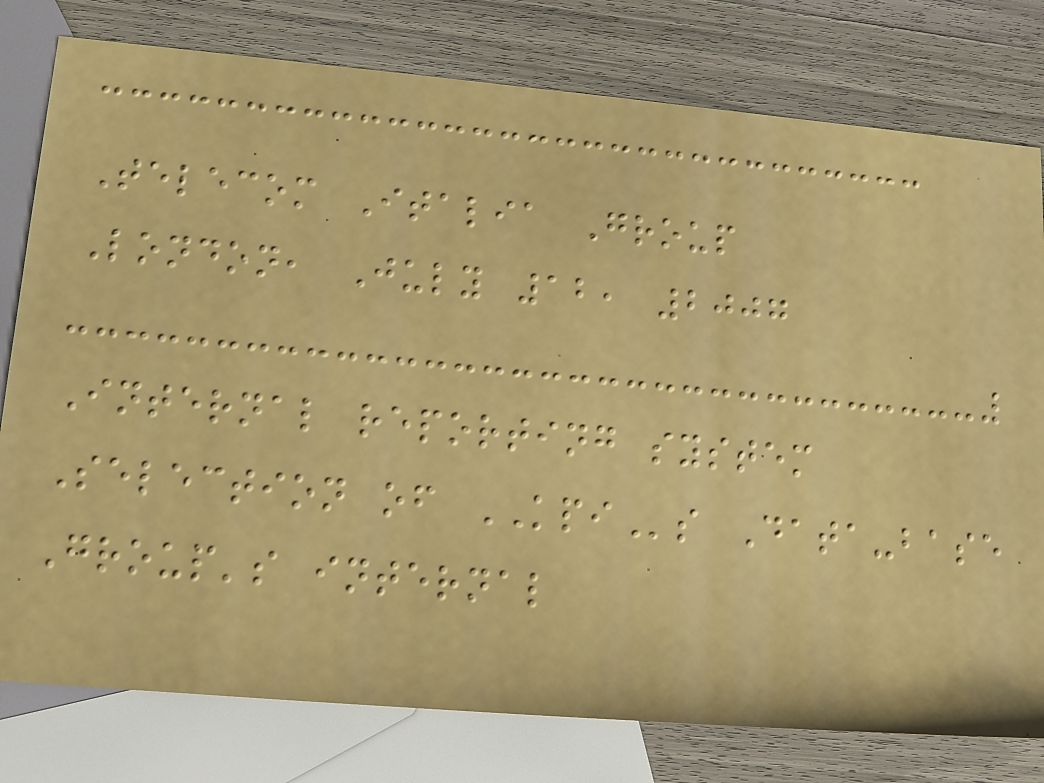Telecom Italia Group
London, July 12, 2007
Internal reporting system
Selection of KPIs Data-base
Group's internal
